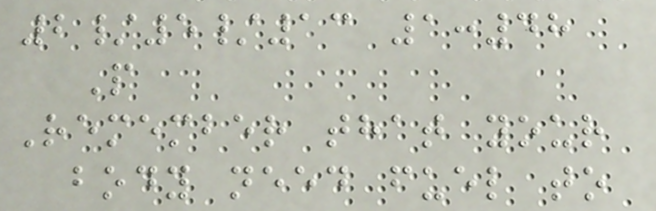2/5/13 1:48
P
Remember that your
body need fuel to
